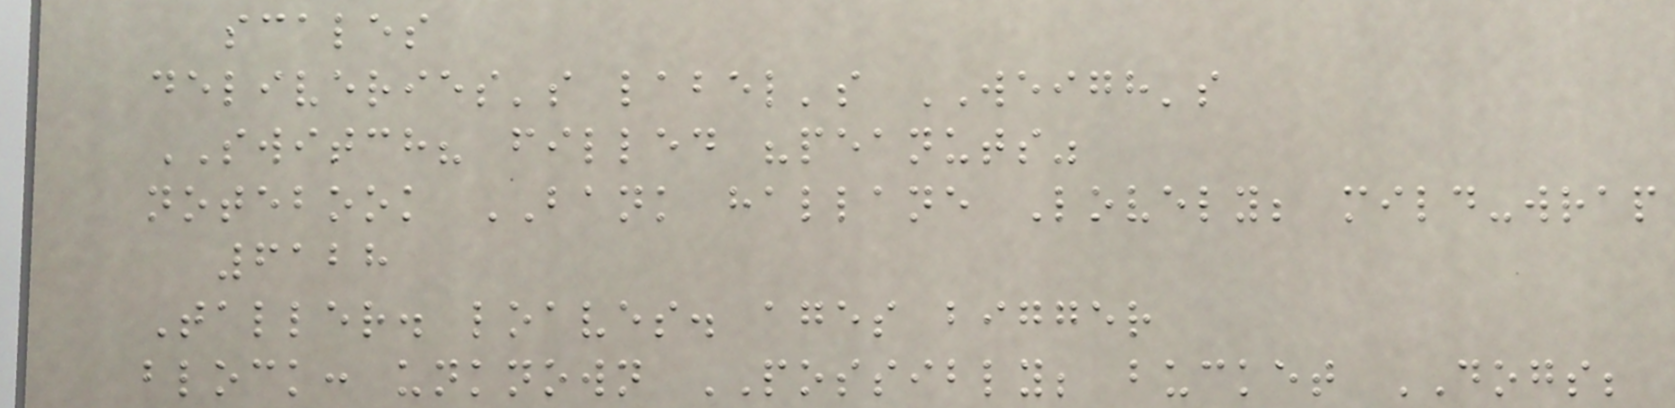scales
deliveries's label's WEIGH's
SWITCH? filled "peanuts"
notebook BANK hallane Lovely; mild-wrap
6128
Taller. loaves. ages bigger
block: unknown POSSIBLY; bucket DOGS;
